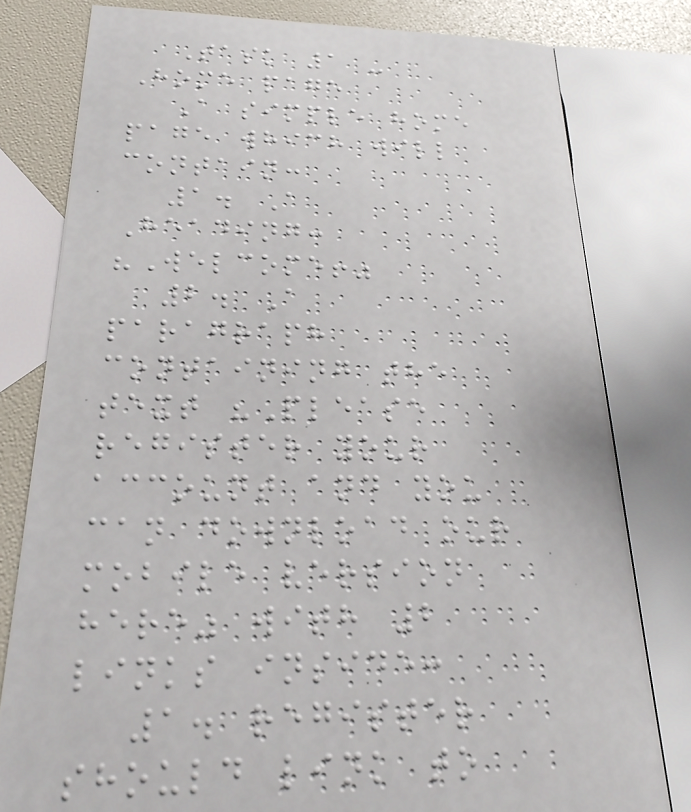Task 1 -
Home page
A simple home
page which will
contain:
1. A
Heading:
"Welcome!"
2. A
paragraph
containing the
text "Please
register your
account and you
can download our
mobile version
here" with 2
links inside:
1. register
should link to
